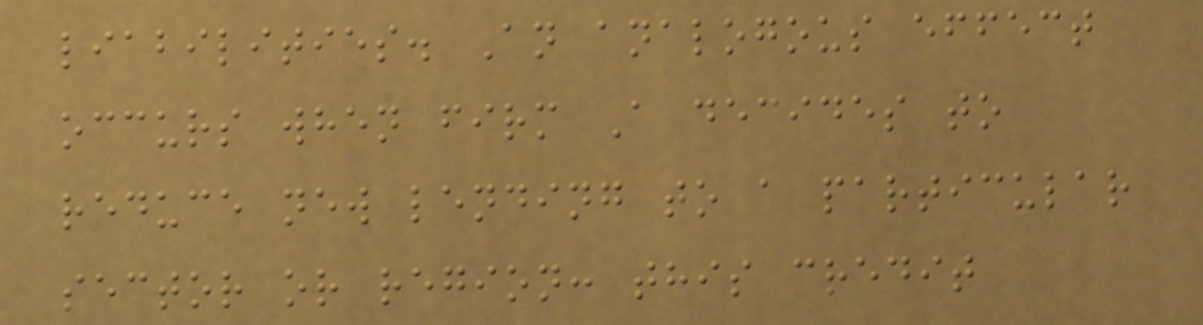liabilities. An analogous effect
occurs when firm A decides to
reduce new lending to a particular
sector or region: this credit
